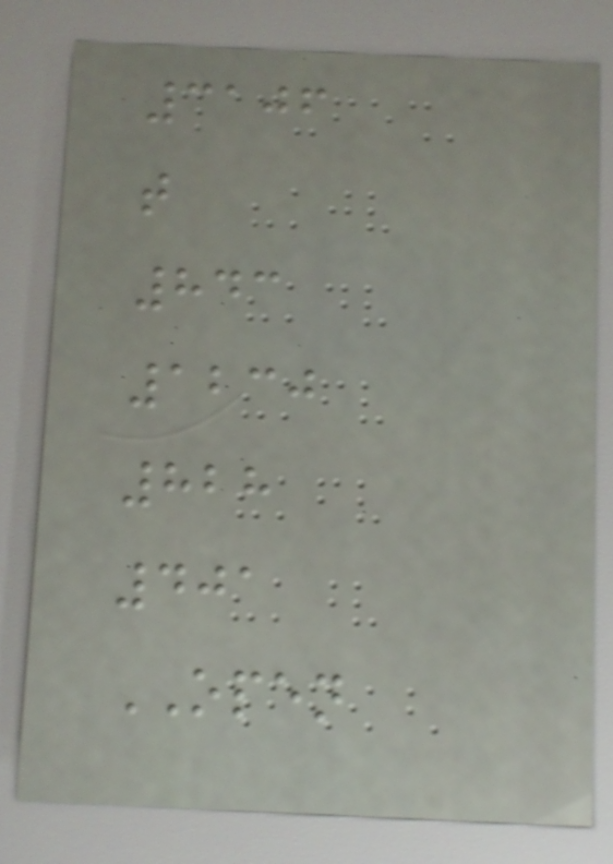3106
t
843
1230
828
401
OPEN
